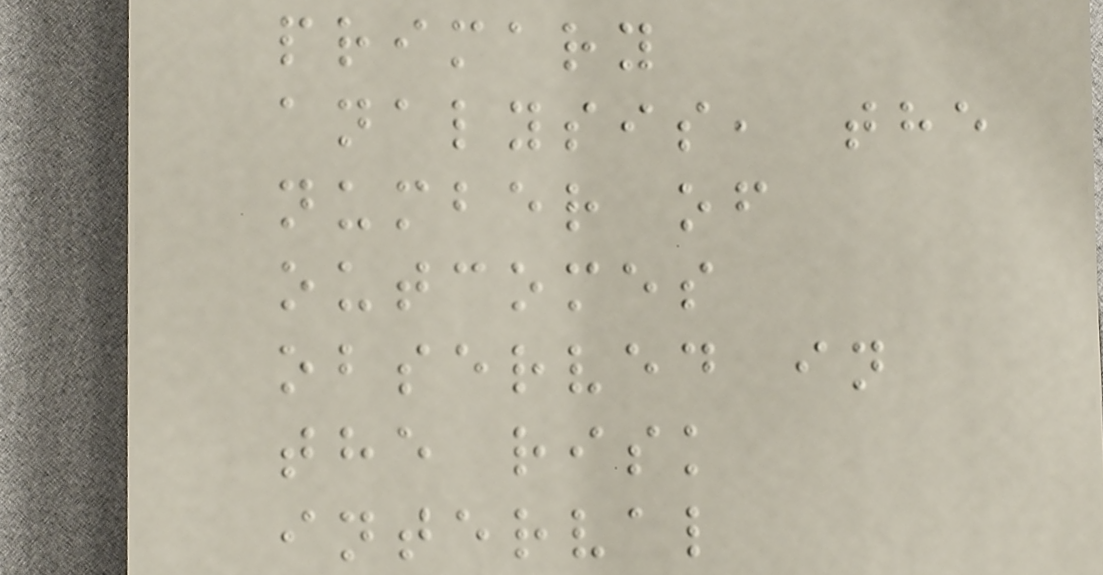primary
analysis, the
number of
outcomes
observed in
the risk
interval
